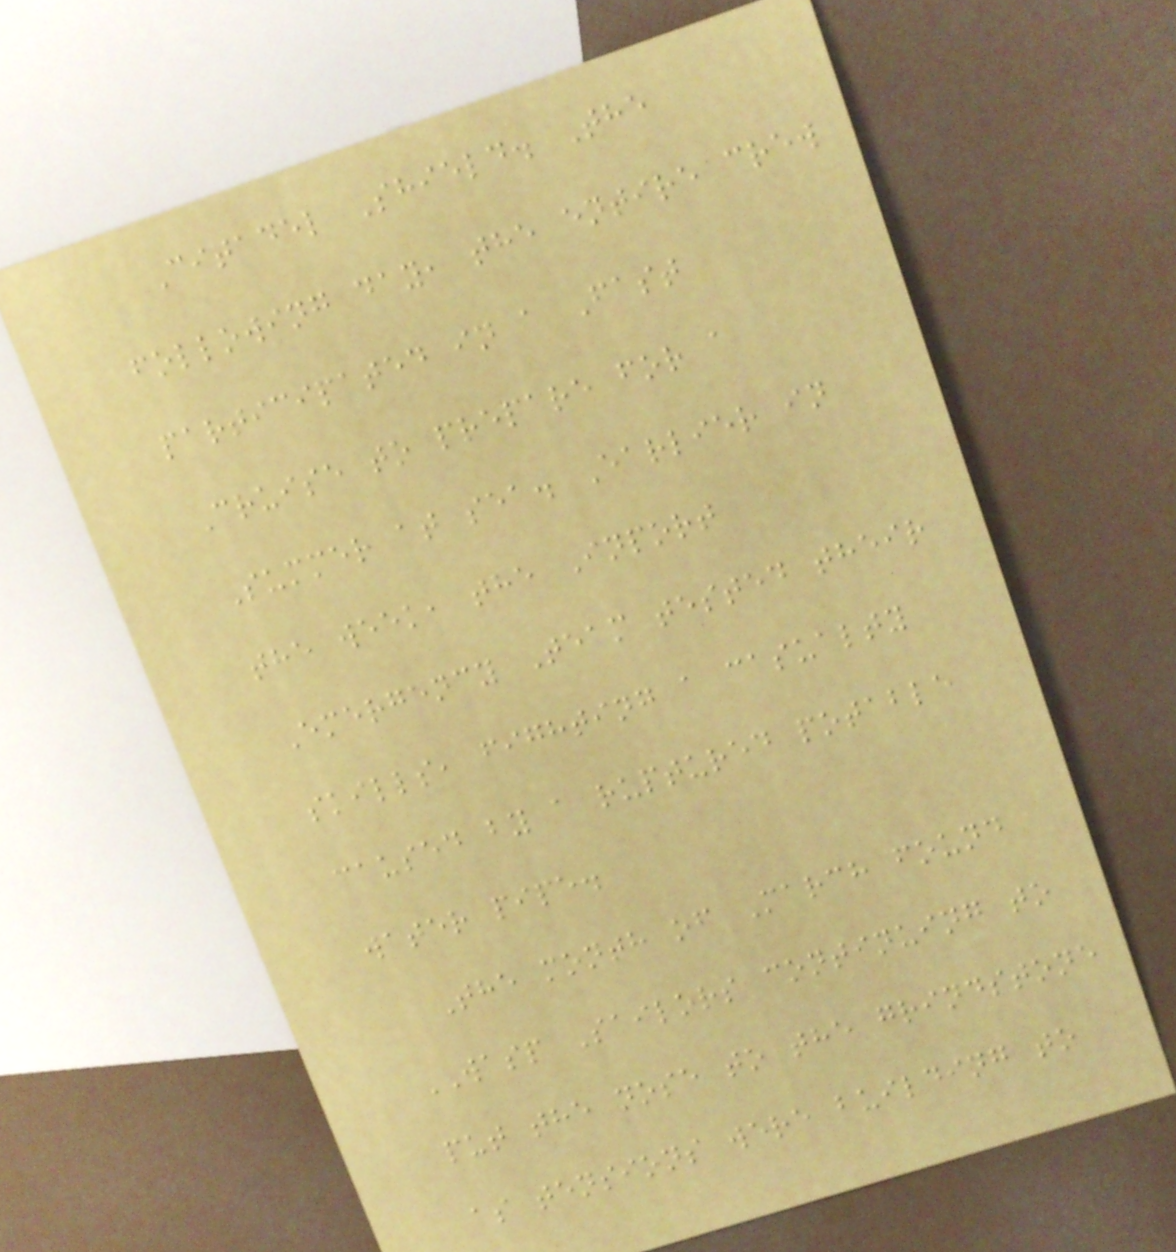Citadel Shield. The
following day, the entire crew
participated in a Fast
Cruise to prepare for a
Summer at sea. Earlier in
the week, the Inport
Emergency Team tested their
skills, fighting a casualty
caused by a ruptured potable
water pipe.
The month of March found
WASP Sailors continuing to
put the nose to the grindstone
as tensions were building to
